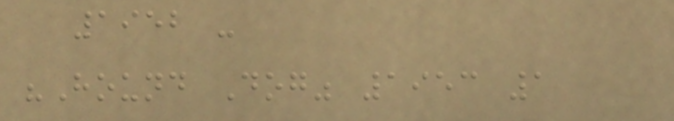1952 -
"Hound Dog" 1953 1
